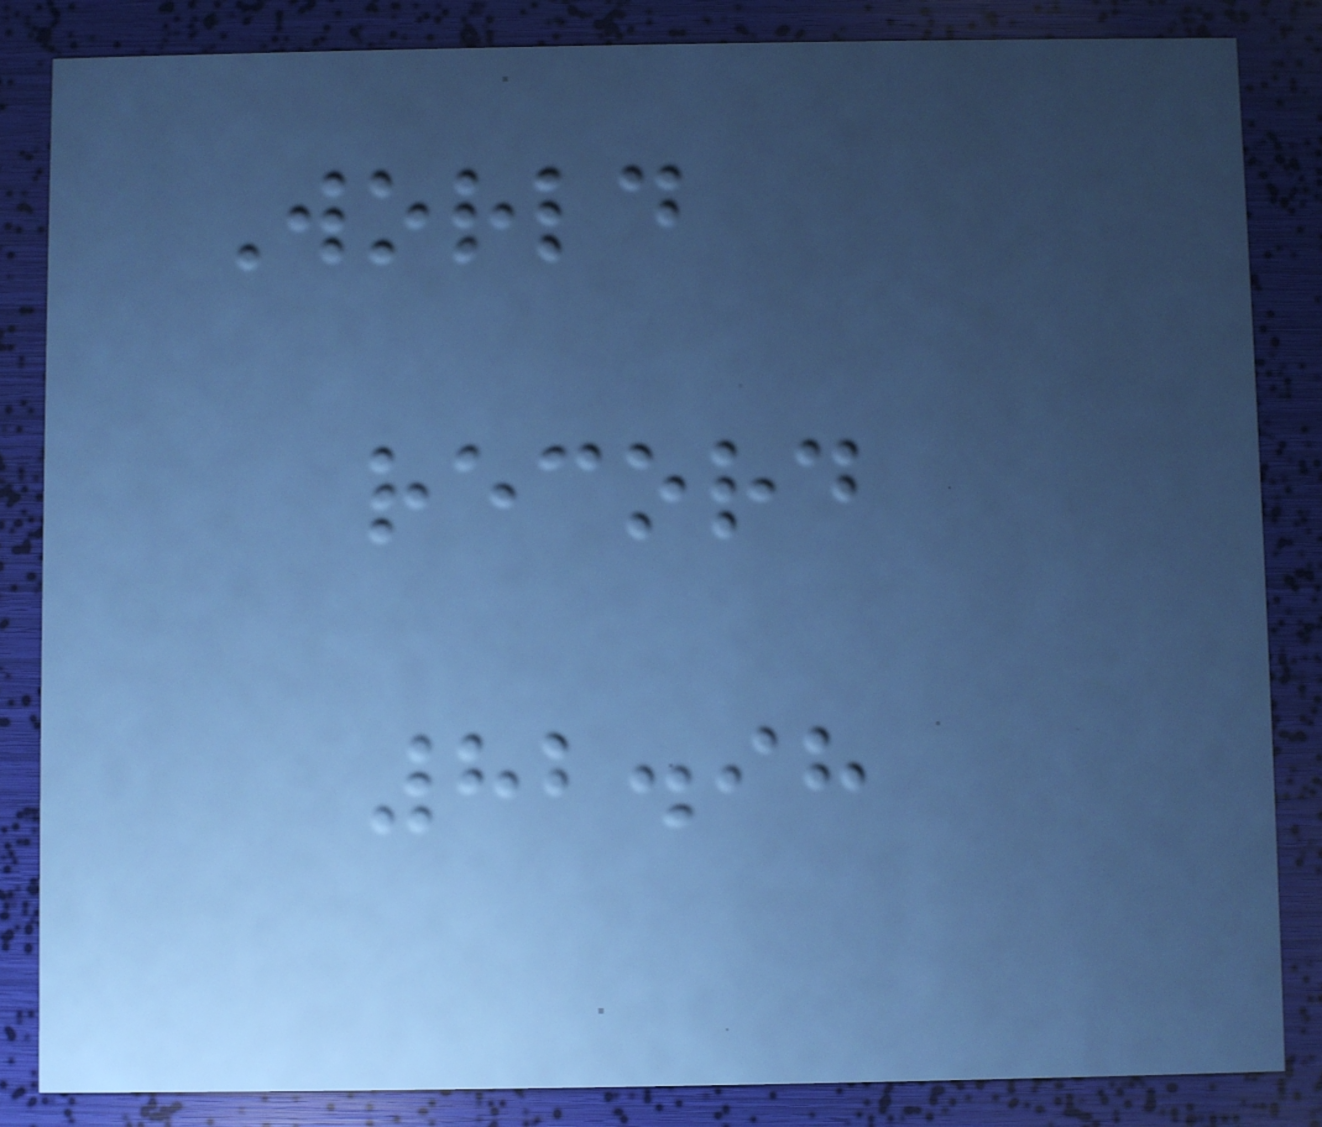World
record
82.98
